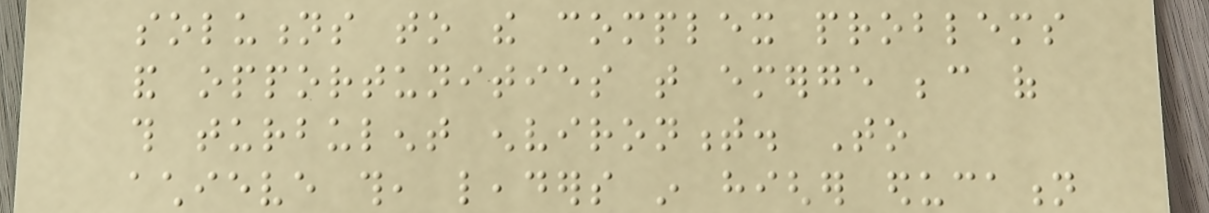solutions to the complex problems
and opportunities that emerge because of
this turbulent environment. To
achieve this, leaders in higher education
